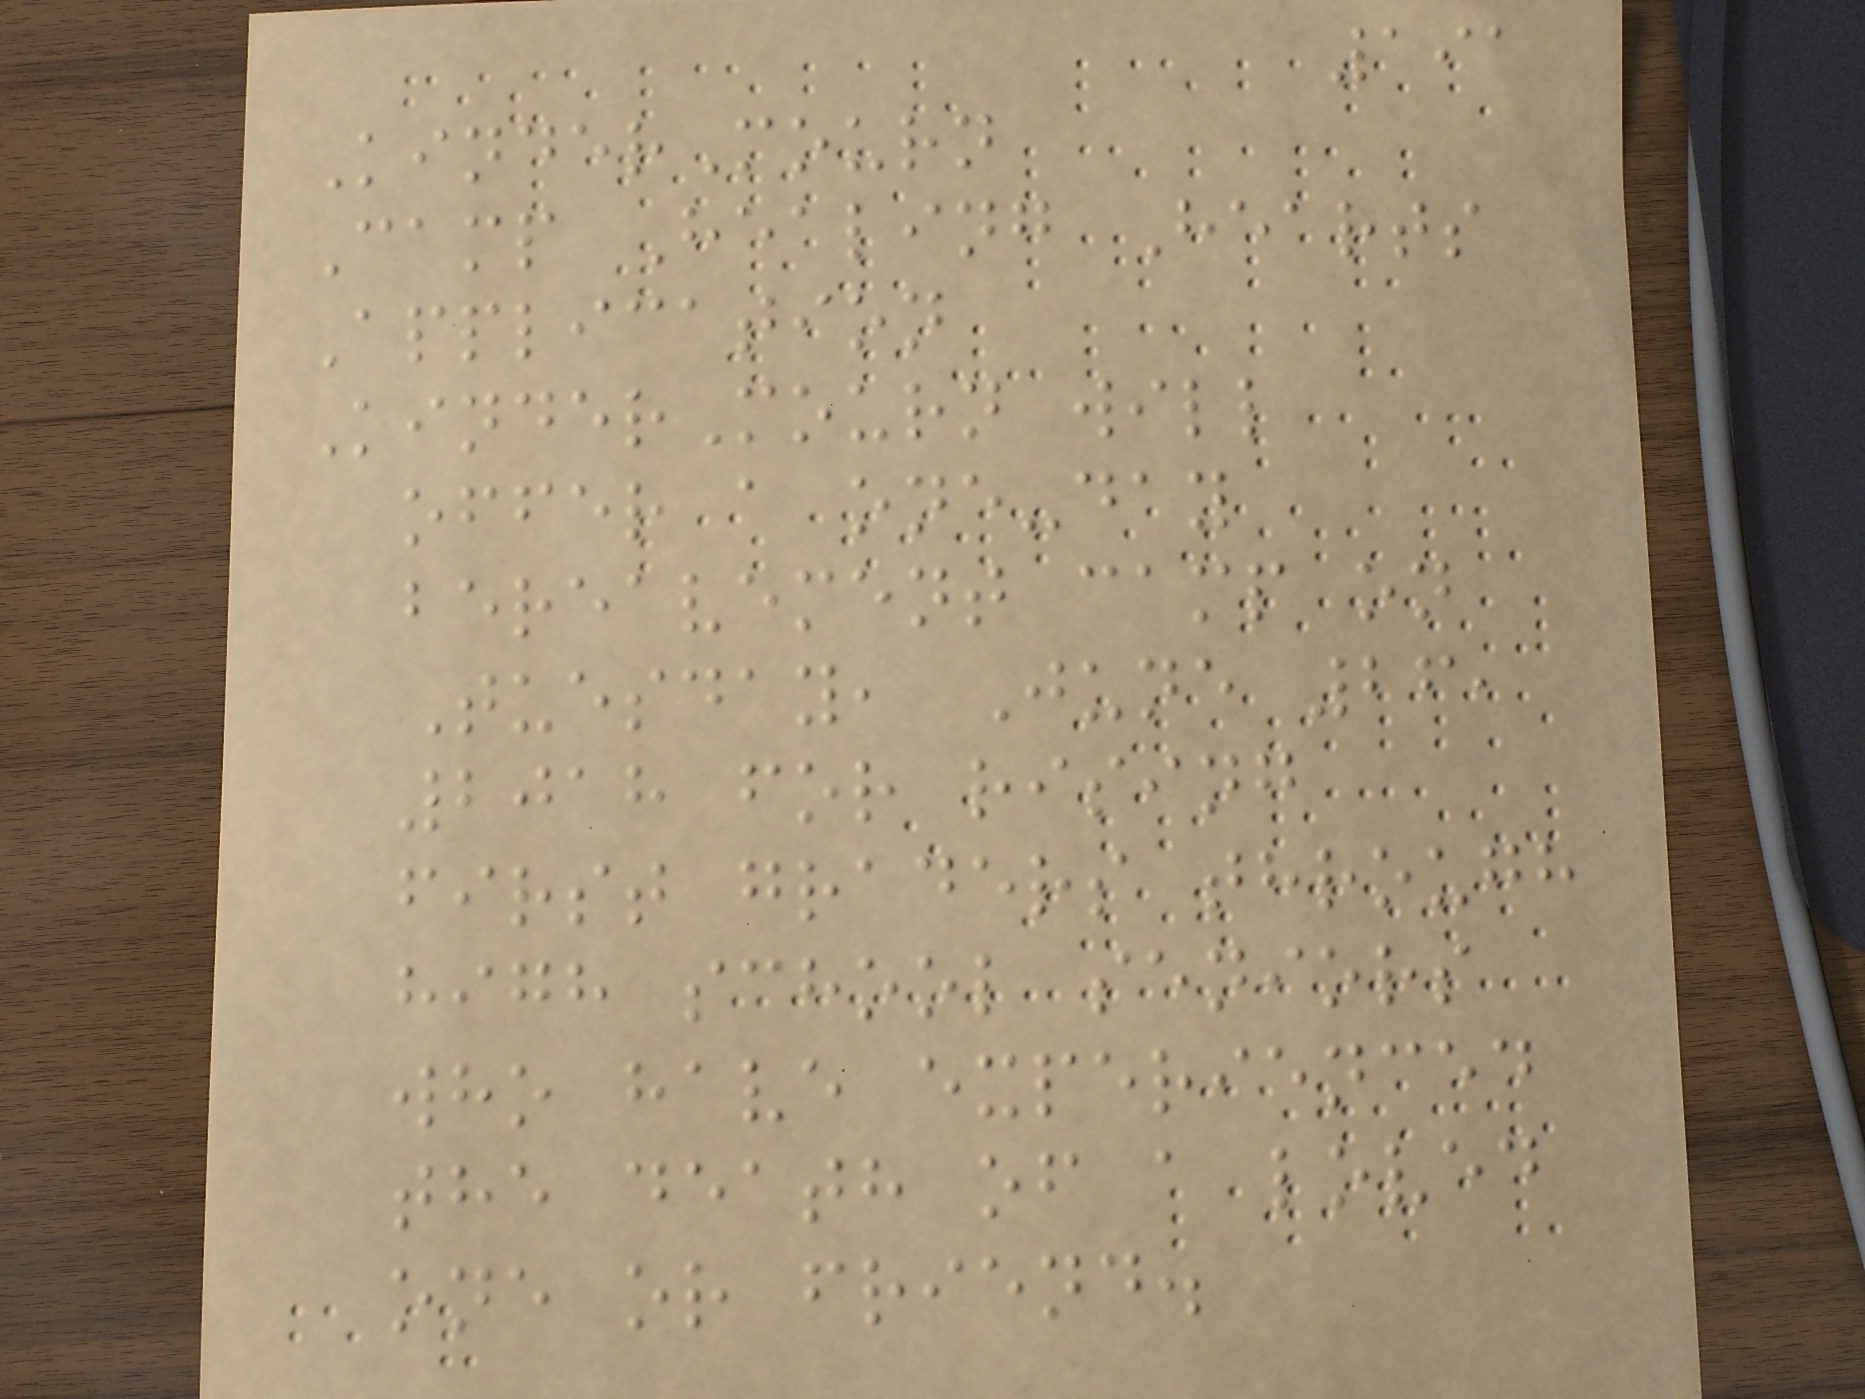191
KinderMourn
Camp Healing Hearts
Application
KinderMourn will
offer a one-day
bereavement camp on
Tuesday, June 26,
2018 for rising
first graders through
high school seniors
who have experienced
the death of a loved
one or friend.
